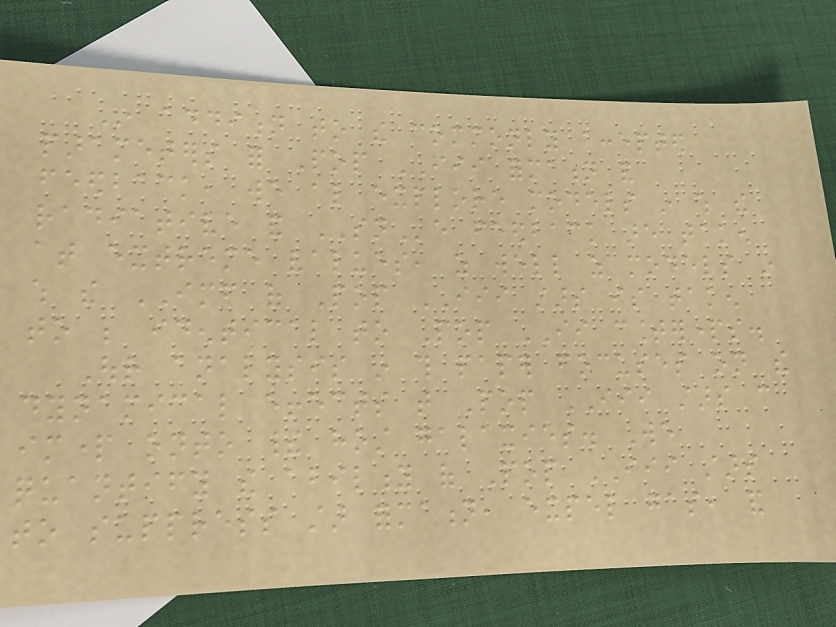In addition to the commonly accepted
parameters for Pop III formation and
feedback, we also explore models in which the
radiative and SNe feedback are taken
at extreme values, as well as models in
which the IMF of Pop III stars is taken
to be identical to Pop II counterparts.
Our analysis in this paper focuses on the
dynamical effects that Pop III stars can
impart onto their host galaxies. We
quantify the ability of Pop III stars
to suppress star formation, expel gas, and
